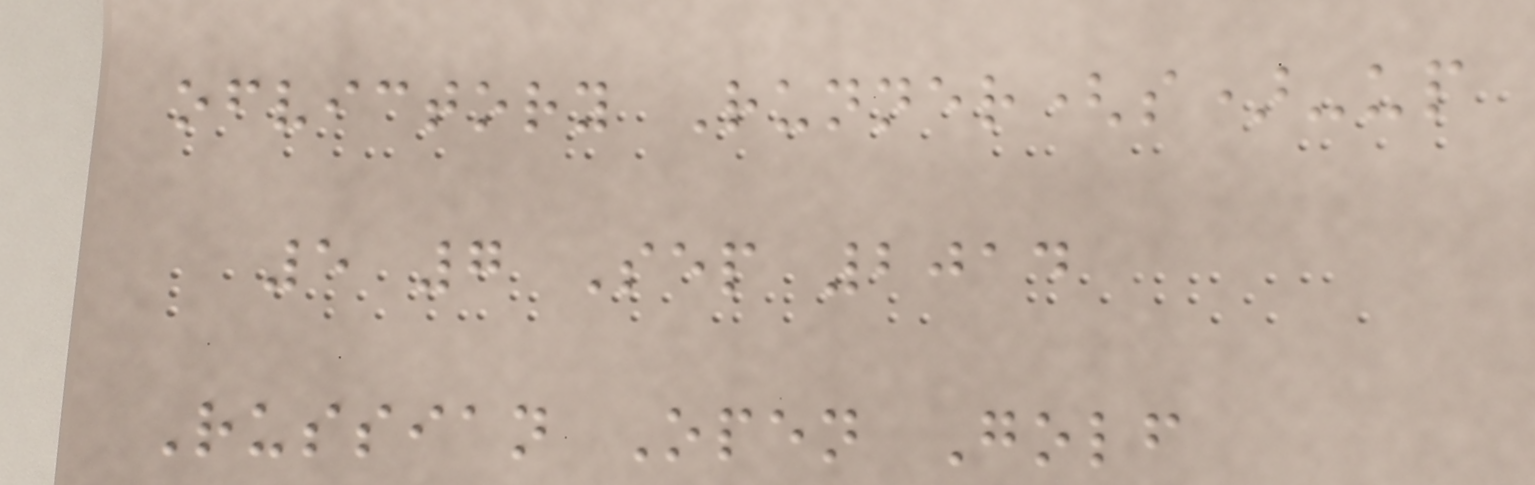ofvictory Runner(s)-up
5 7 Sep 2014
Russian Open Golf
